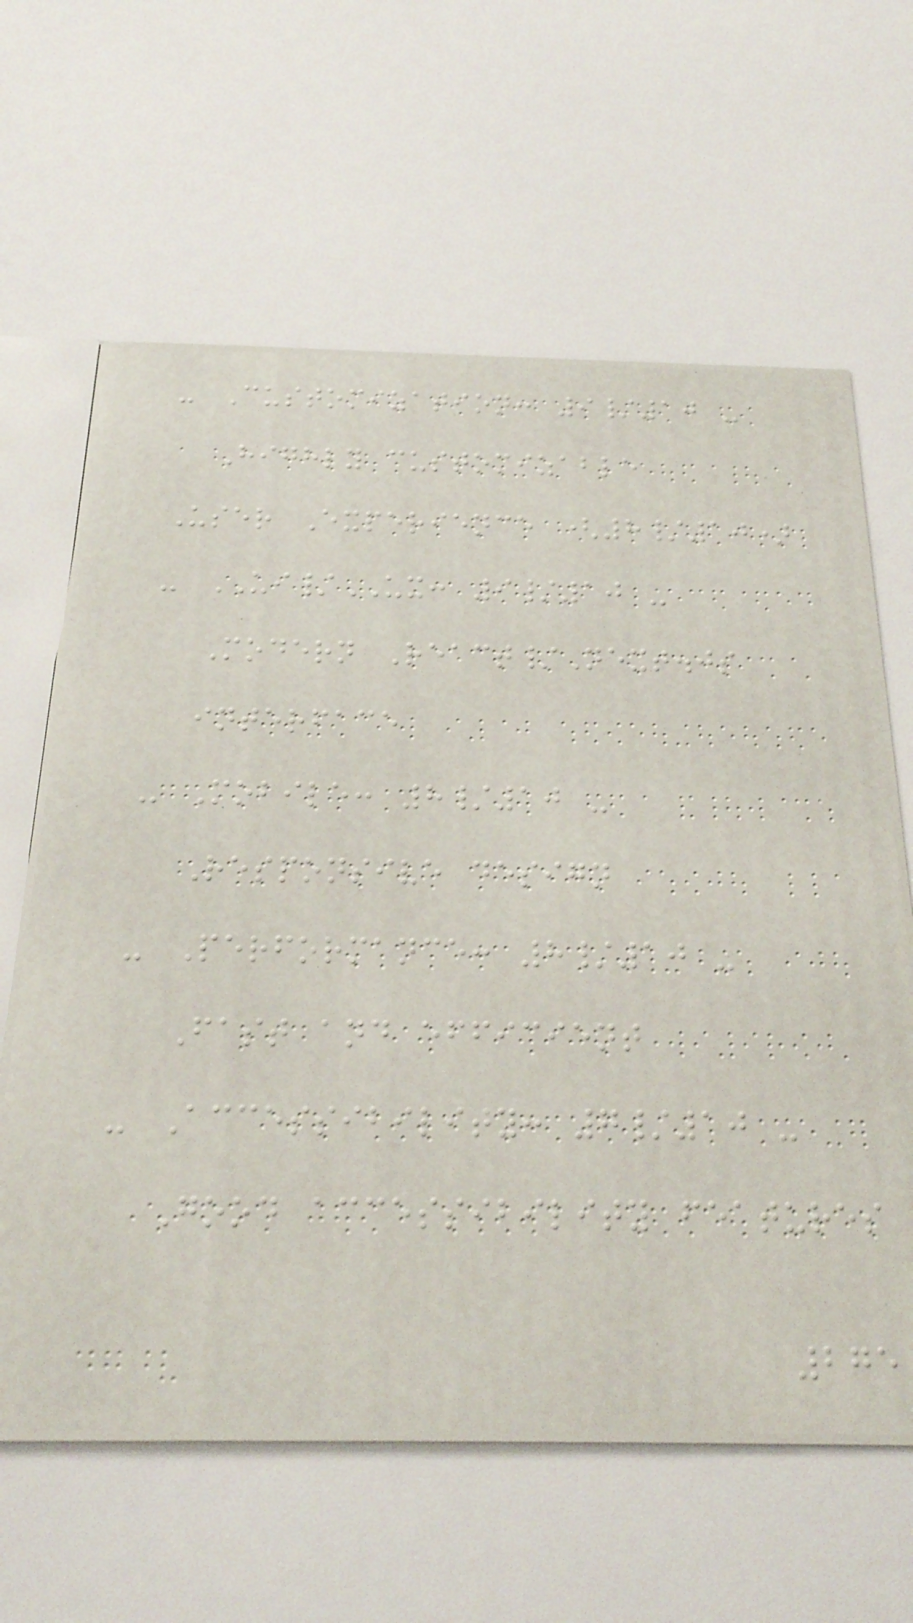- Customization: 9/10 -
Highly customizable
User Experience (8/10)
- UI/UX: 9/10 -
Modern React/Next.js
interface
- Mobile: 8/10 -
Responsive design
- Performance: 8/10 -
Fast and efficient
- Accessibility: 7/10 -
Good accessibility features
275
